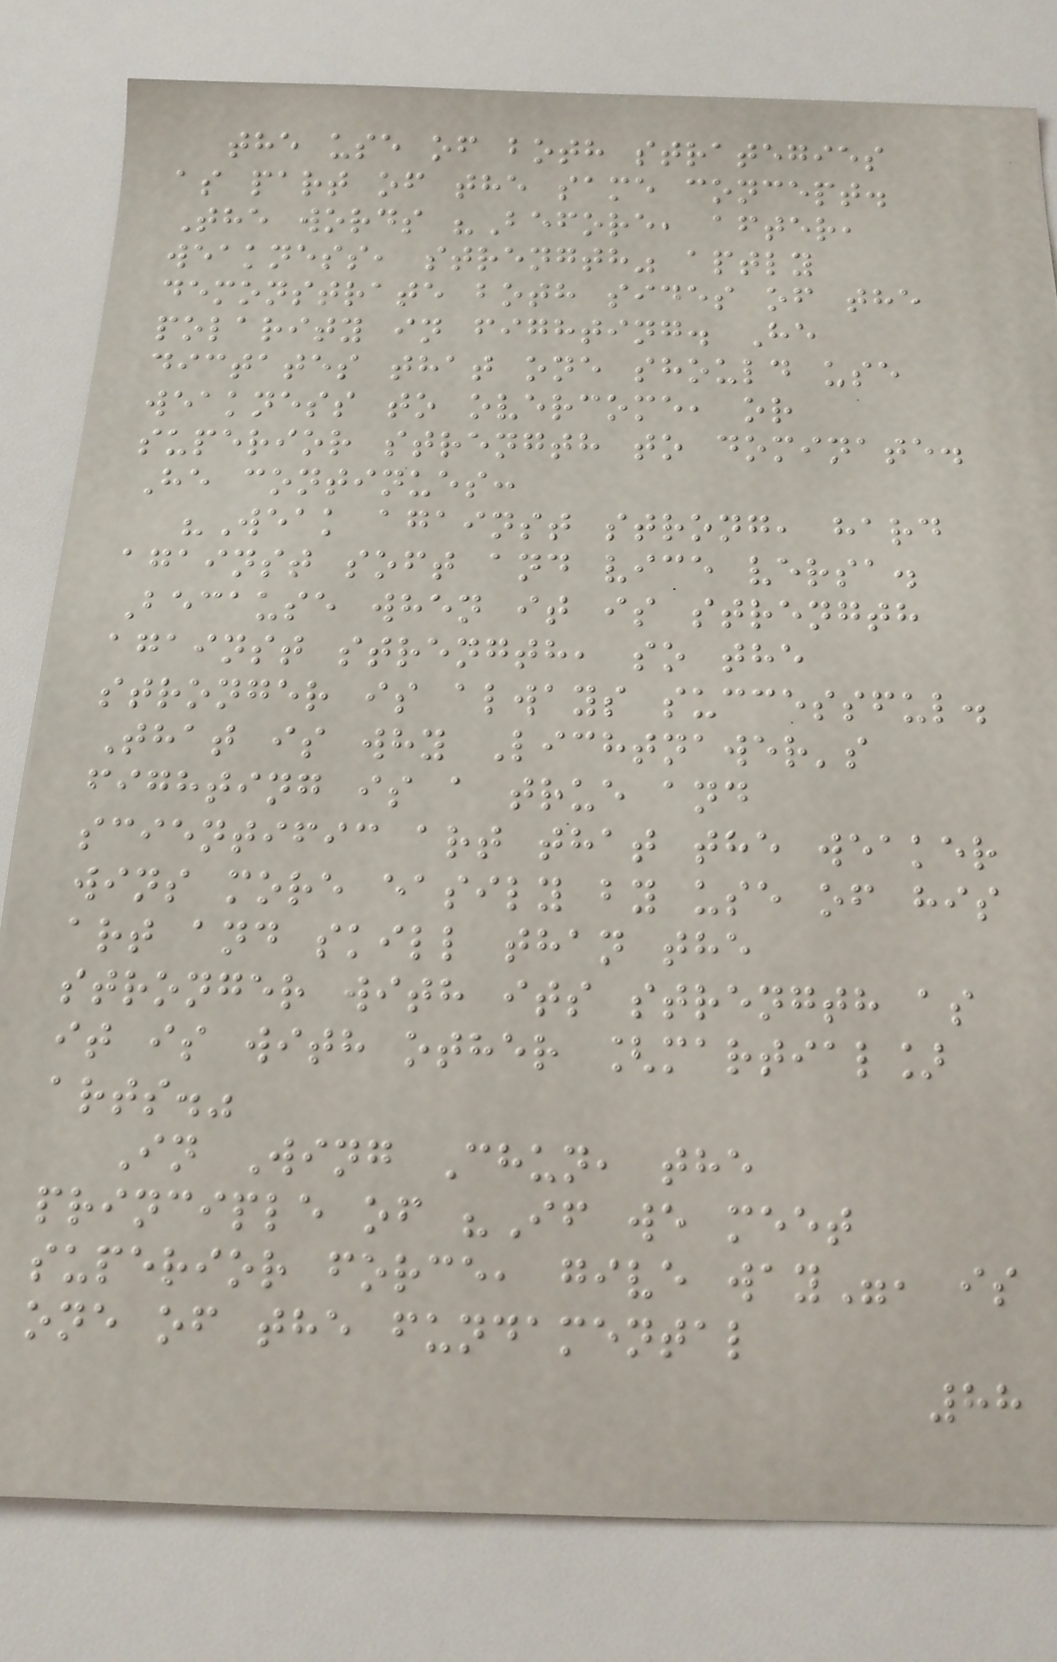the use of both strategies
as part of the same concept.
The words "Before, after,
weakness, strength" aptly
demonstrate both sides of the
polarity in fighting. He
dictates that one should use
weakness to overcome, or
superior strength to dominate.
He continues:
"Weak against strong, hard
against soft and vice versa.
Because when it is strength
against strength, so the
stronger is always successful.
That is why Lichtnawer's
fighting is a true and
scientific art that the weaker
wins more easily by use of his
art and skill than the
stronger with its strength as
it is with other [martial]
arts."
In Wing Chun, the
principle of "If we meet
superior force, give way", is
one of the fundamental
88
